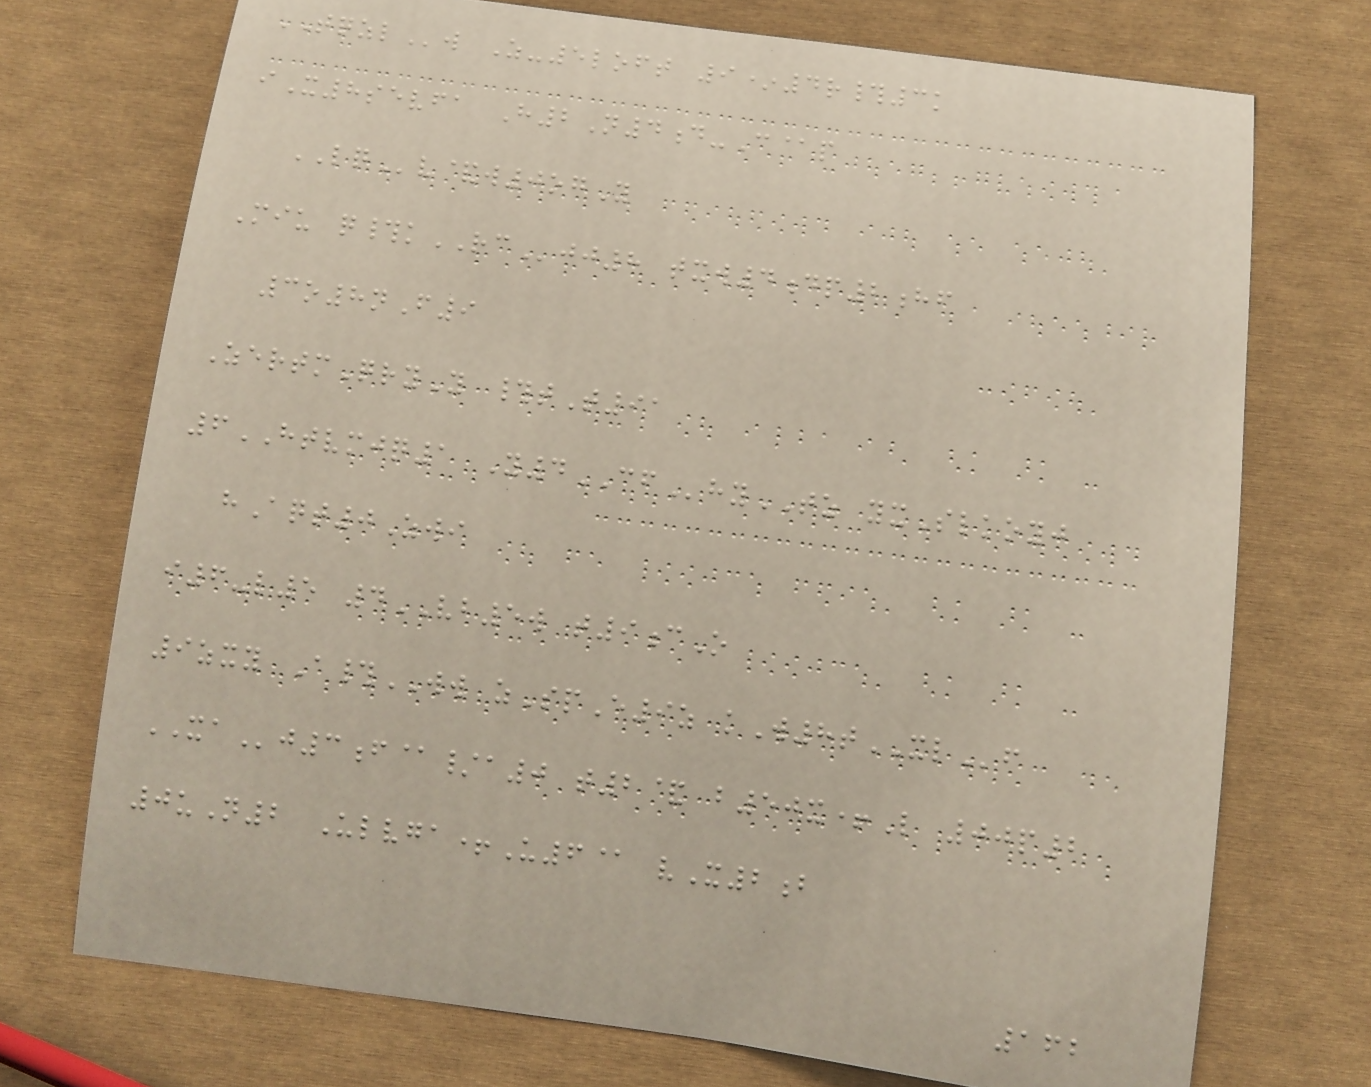TQZLw Z-5loft 9*4r#3k
iX8sevfa H2N4d-C@p
LQv&w0ogY
Miu q#kRCjj8 txw4dp2hf
3o8nF9
ZertmQryY #tT91
6HTVMJQ1 Y4CFhyTZ yxSlkoyj
hAqt0Zwi
i6-l5 4VB5w t9cO
9zxy A#WW zSpE9z kW8tXLf
XAj3f@/a0 t2& b50x+L 00p2
0uN2 Ulvga+U6@ vX2b
162
